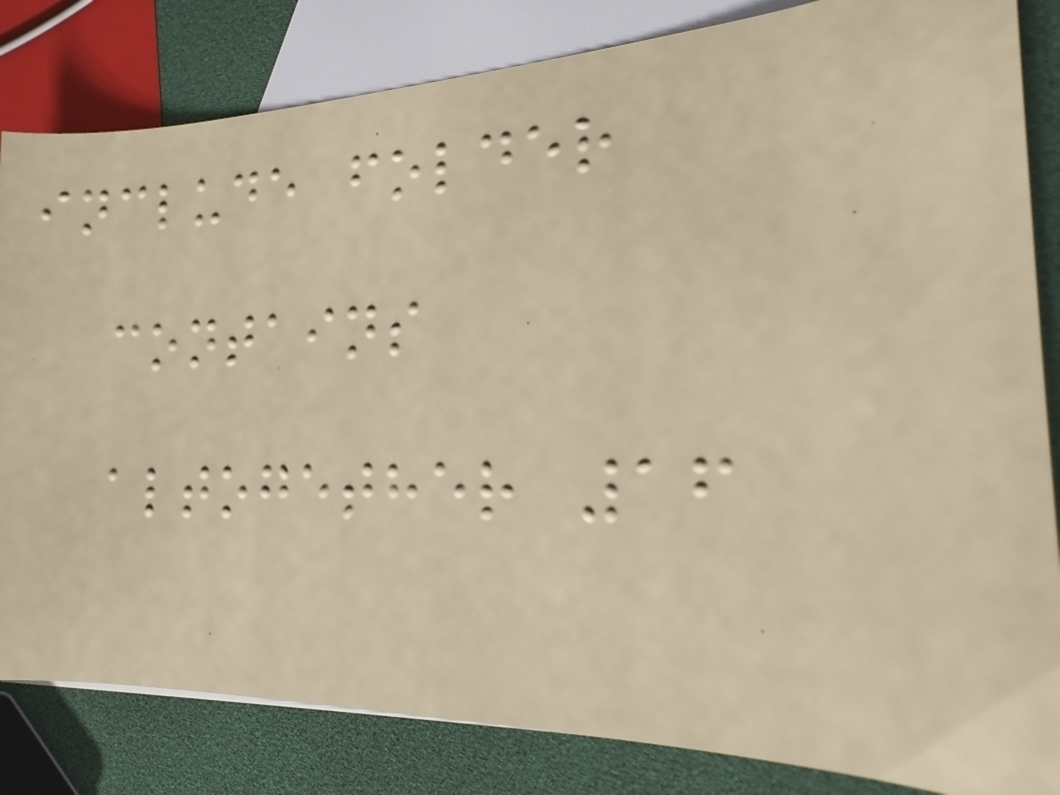include folder
contains
altogether 16
